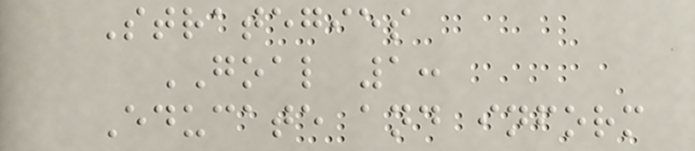Strategies
GOAL 1:
Educate and inform
